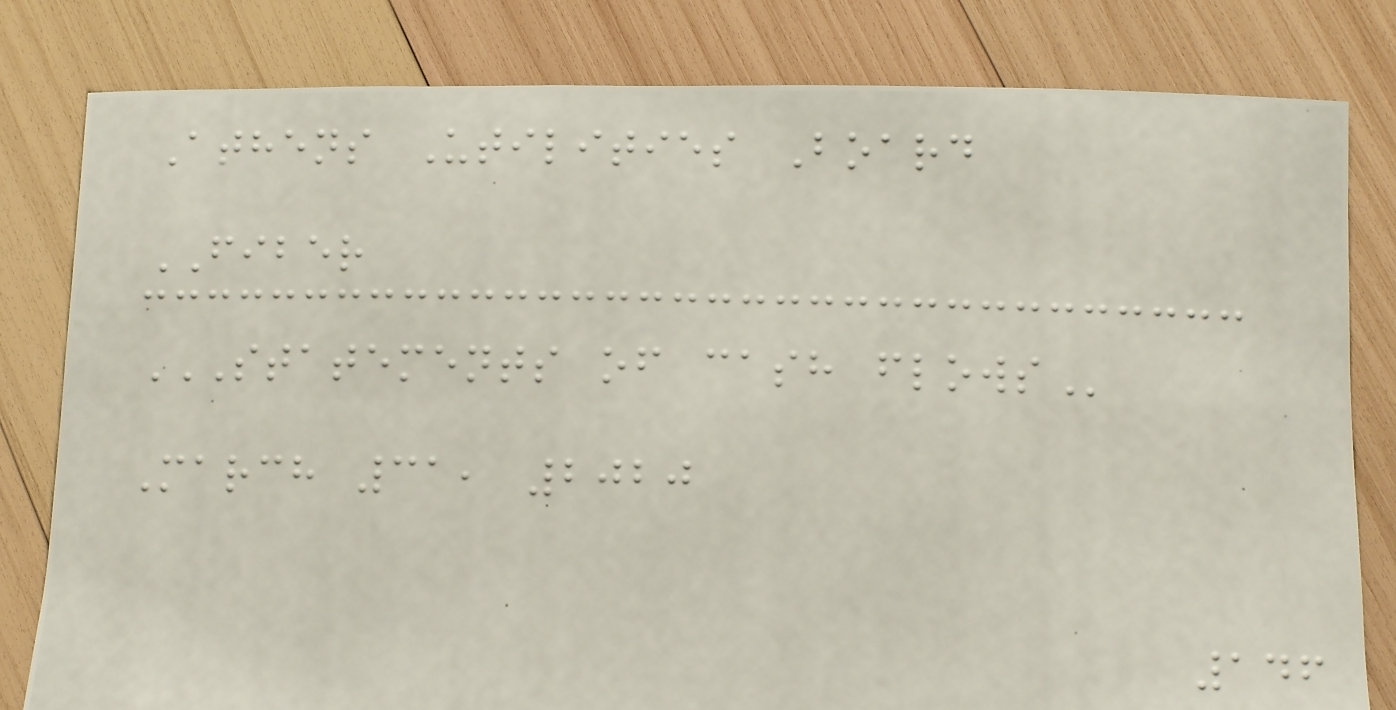Athens Utilities Board
FIBER
STATEMENTS OF CASH FLOWS
March 31, 2020
146
